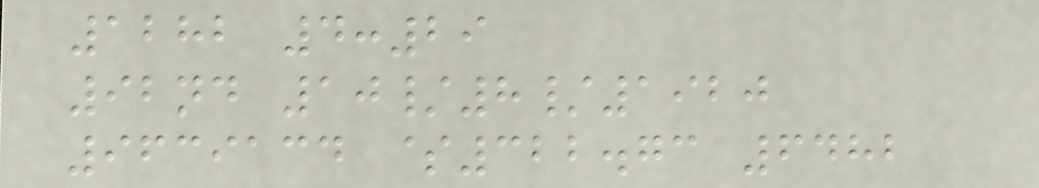1282 4:29
92nd 10/8/1920
9639134 $322.73 6482
